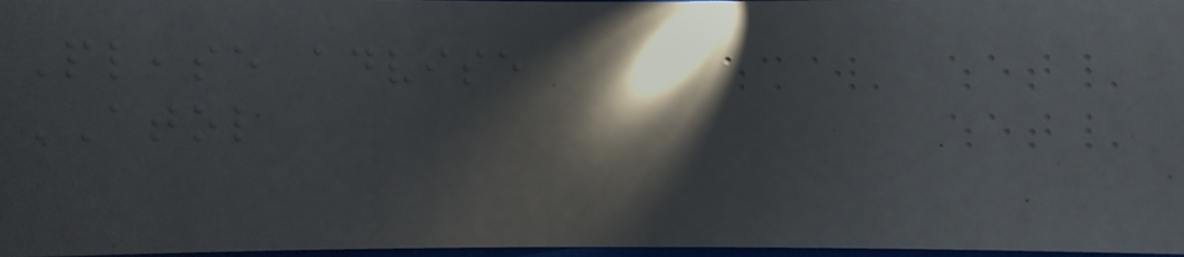Please advise
ATOL
